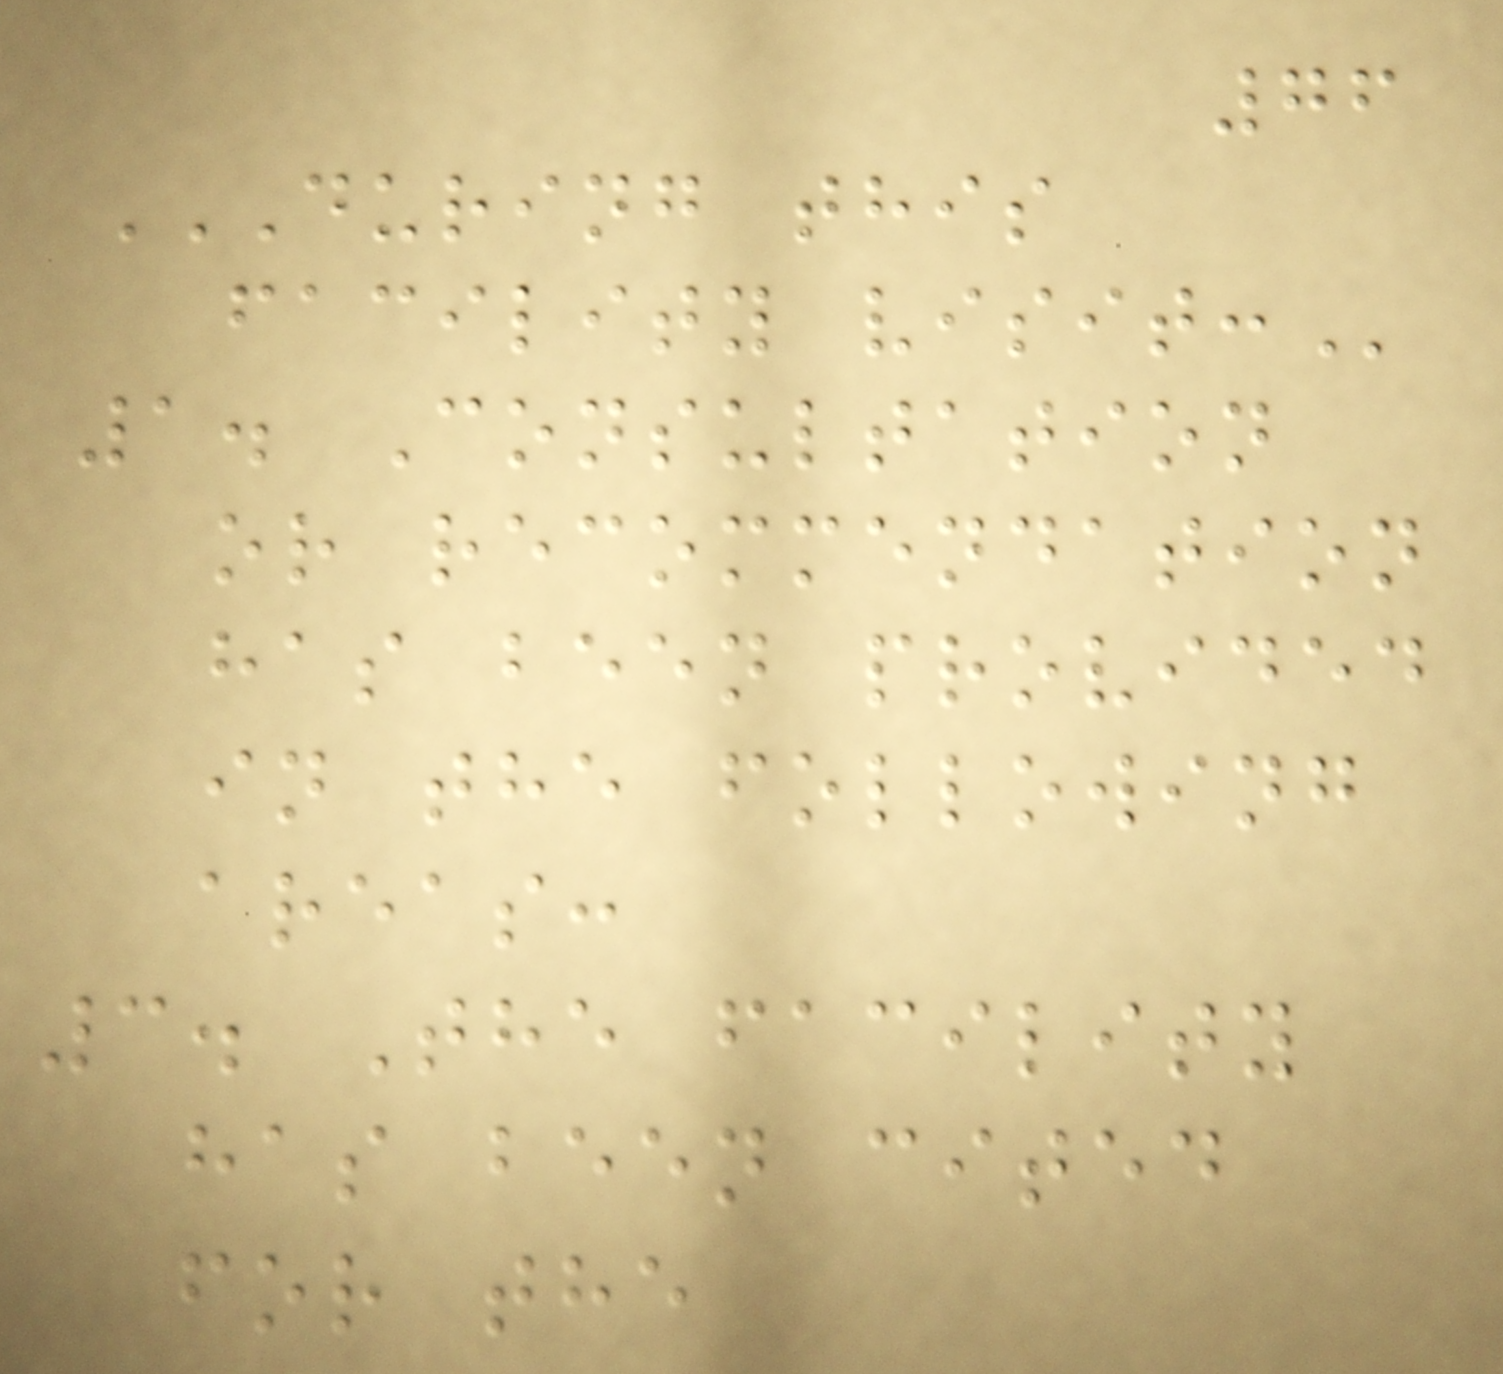76
DURING THIS
FACILITY VISIT:
1. Consultation
or recommendation
has been provided
in the following
areas:
3. The facility
has been cited
for the
